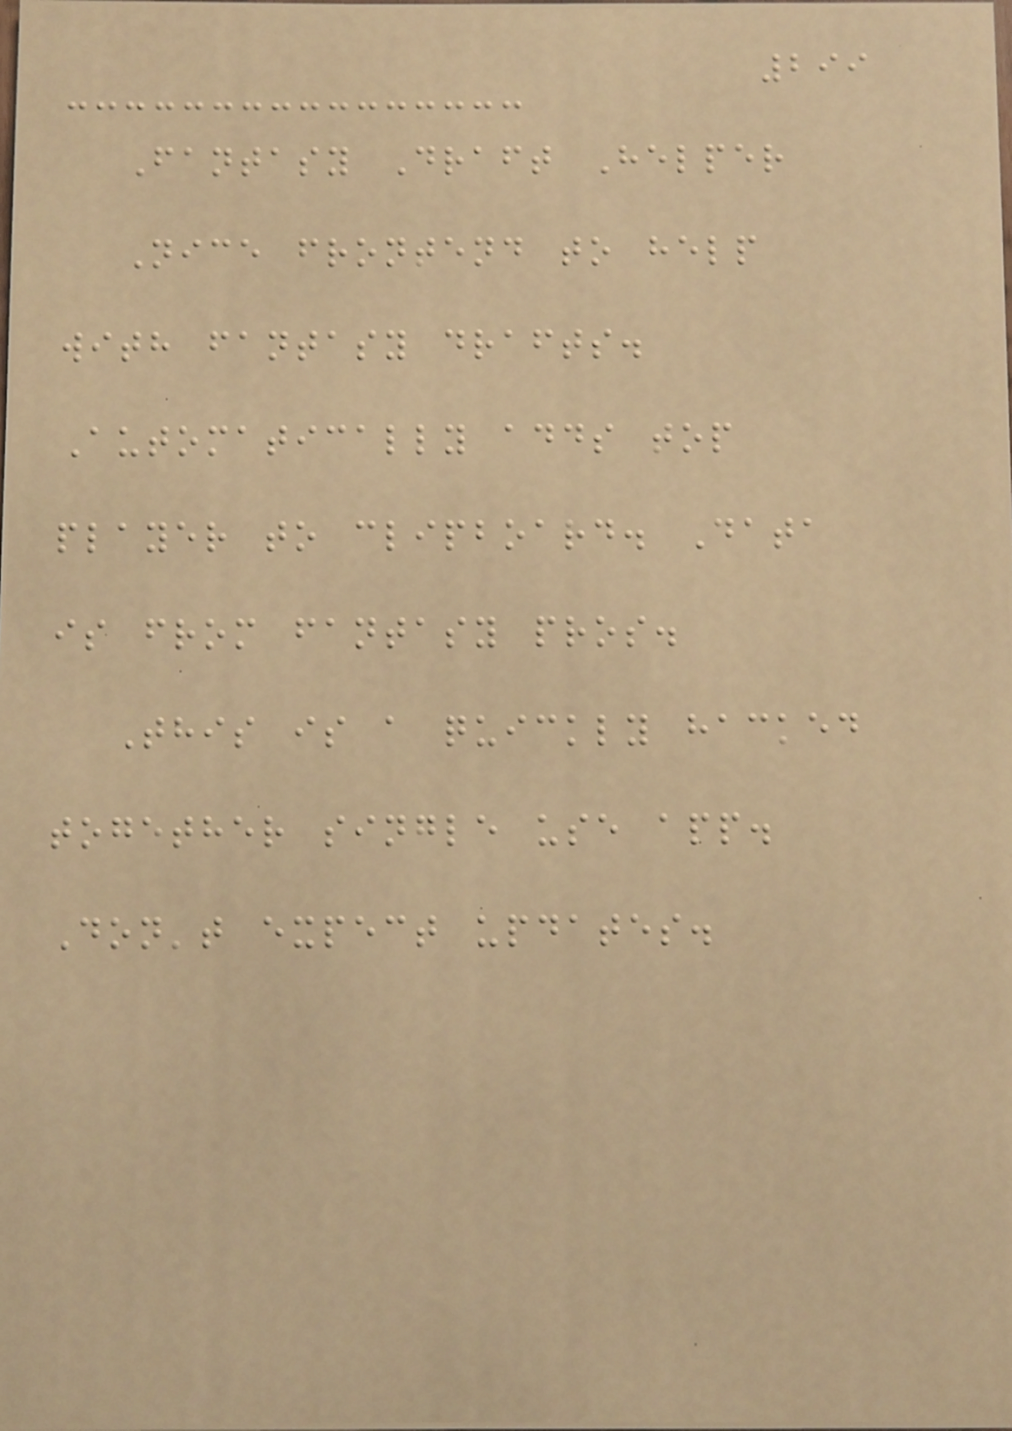299
Fantasy Draft Helper
Nice frontend to help
with fantasy drafts.
Automatically adds top
player to clipboard. Data
is from fantasy pros.
This is a quickly hacked
together single use app.
Don't expect updates.
